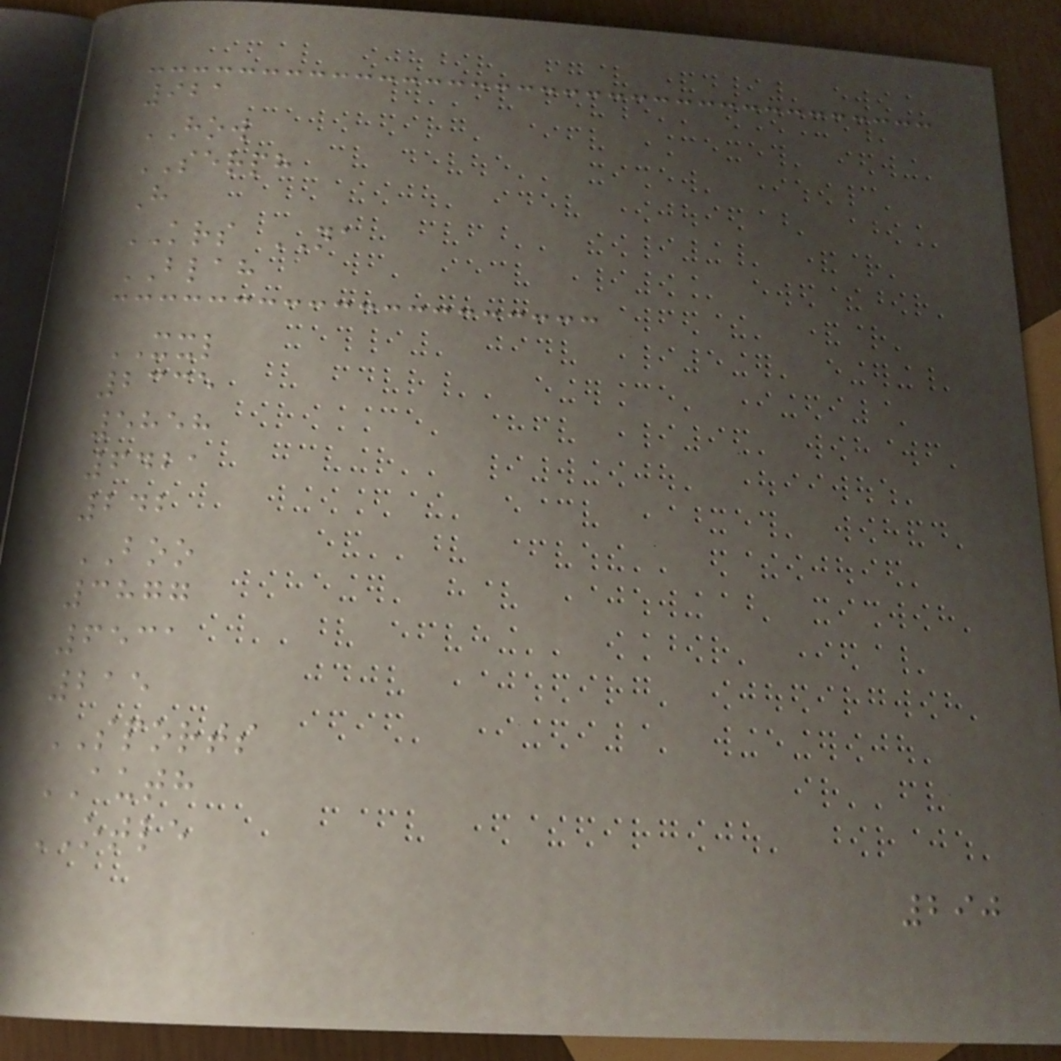921
HOW
SERPH
H
KRS NA
BLAH
XXL
2335
5858
6421
242
BOO
3877
6531
215
SPORTS
AUTH
OTLE
290
